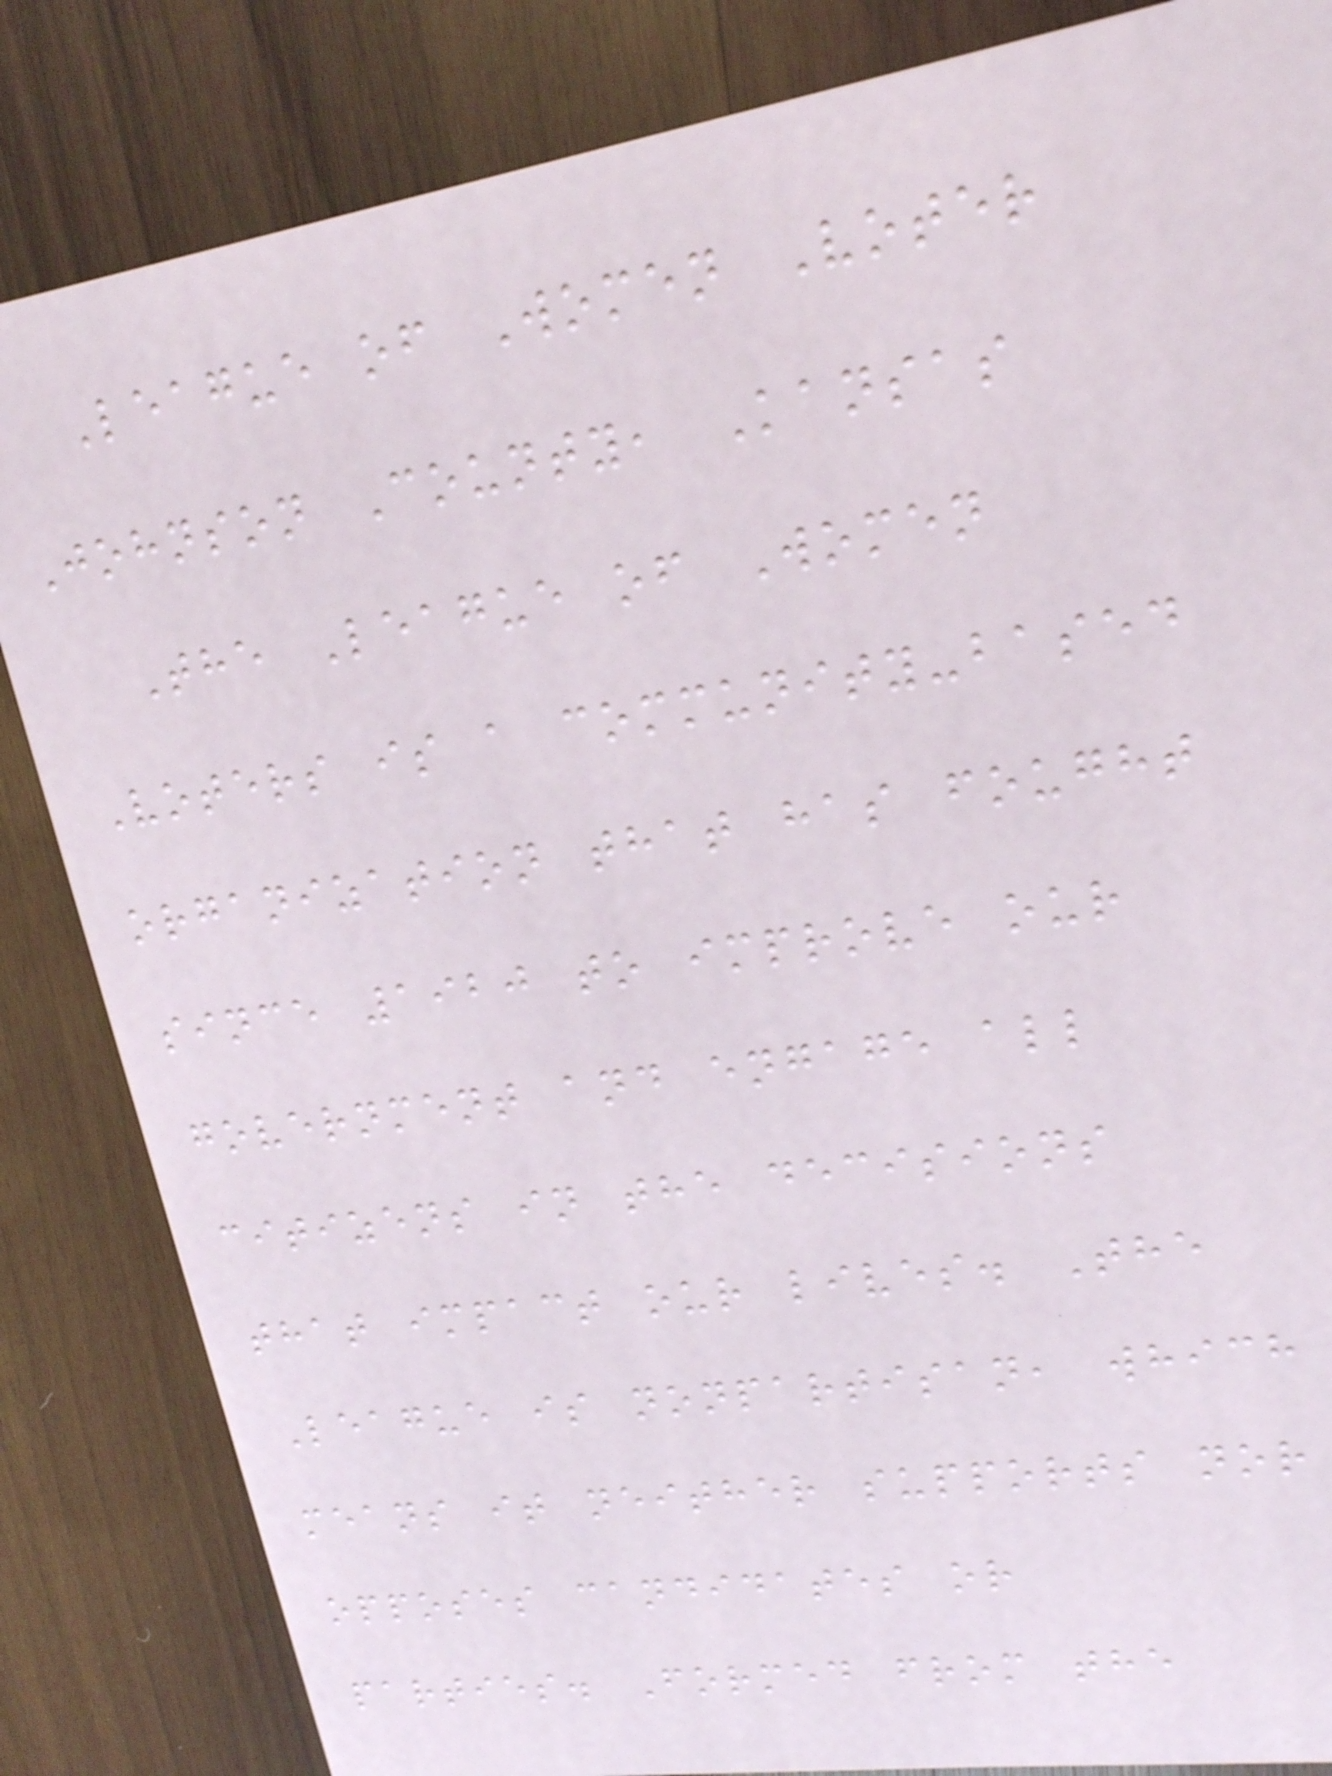League of Women Voter
Johnson County, Kansas
The League of Women
Voters is a community-based
organization that has fought
since 1920 to improve our
government and engage all
citizens in the decisions
that impact our lives. The
League is nonpartisan, which
means it neither supports nor
opposes candidates or
parties. Formed from the
